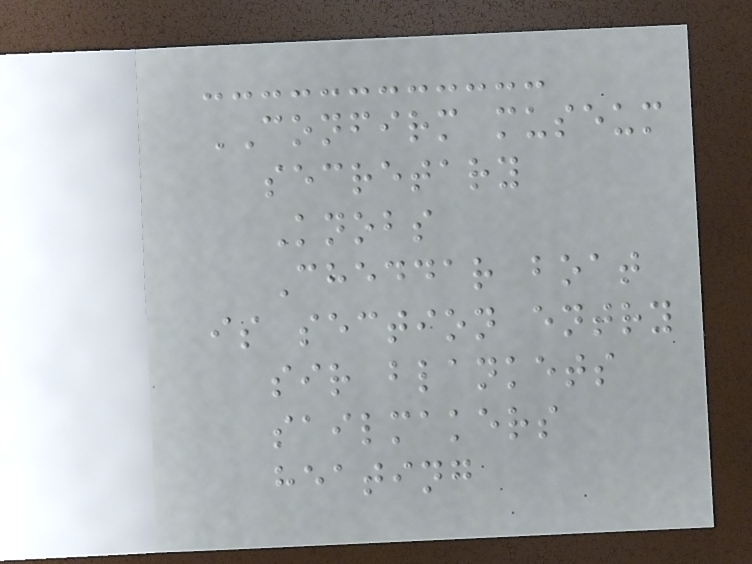CONFIRM museum
secretary
Knobs
Cheddar boat
is section entry
sir blankets
sailmakers
heating
